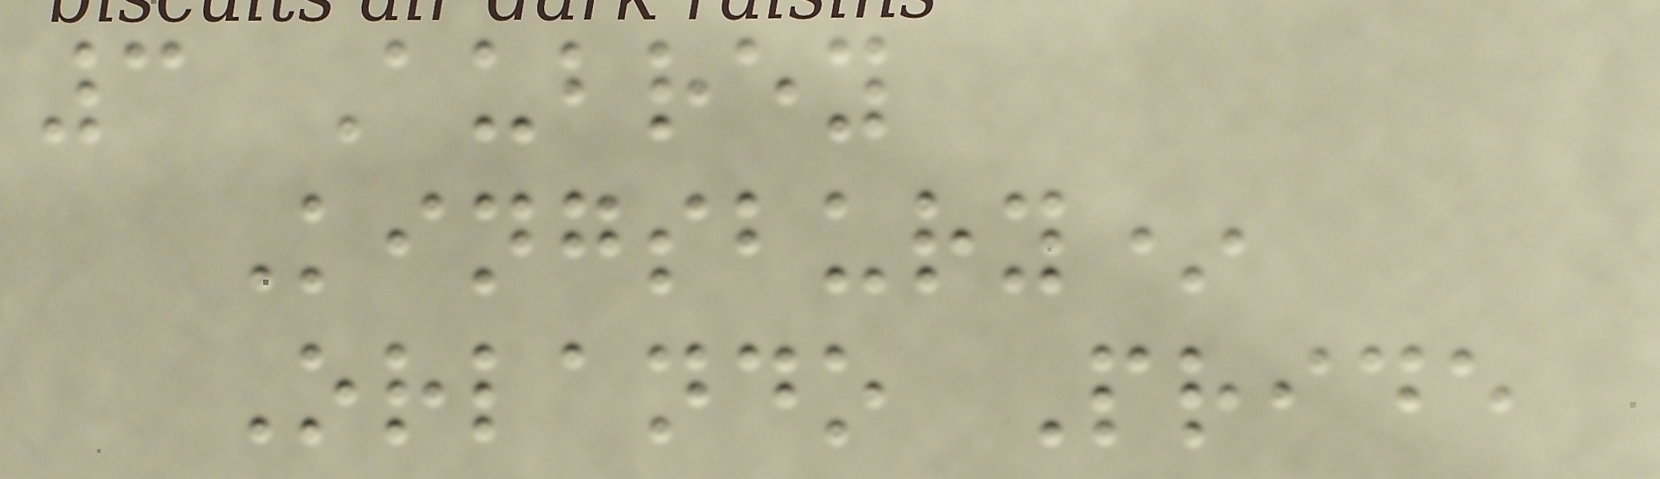3 Aubrey
Kingsbury*
Orlando Pride
